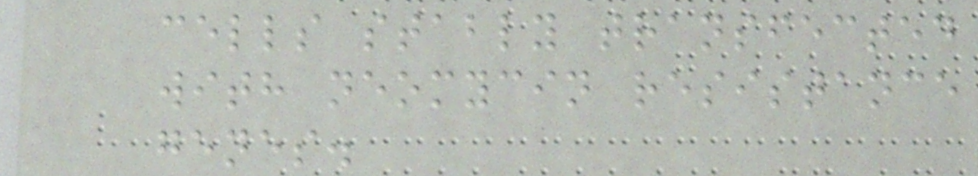cells stably transfected
with neomycin resistance
genes.
